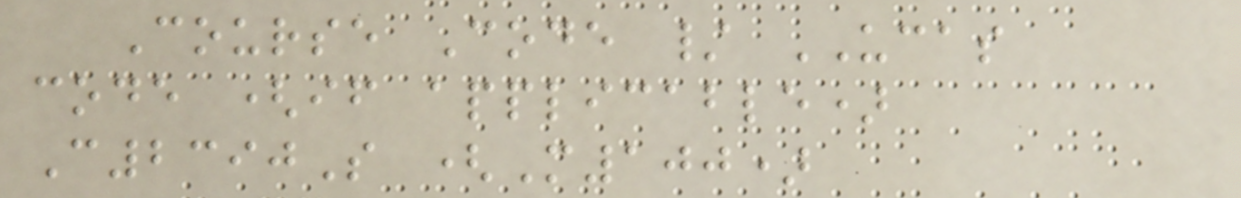Course Code / UCAS
code (if applicable)
C2390S (M100)
